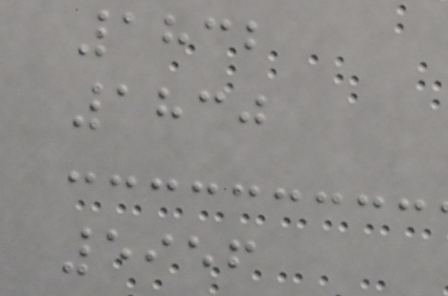1832
1830
5956
